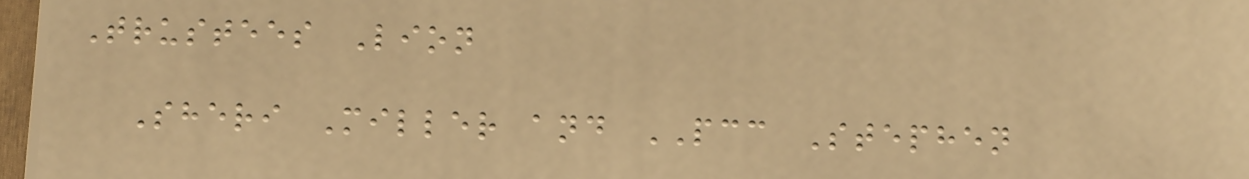Trustees Lion
Sheri Miller and PCC Stephen
